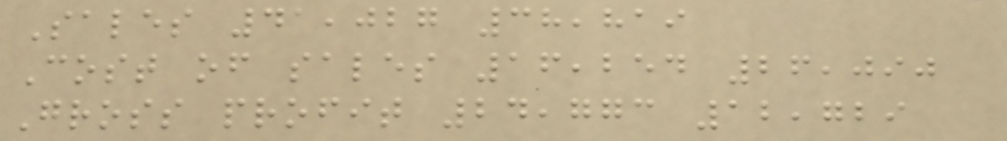Sales 41,027 38,819
Cost of sales 16,254 26,090
Gross profit 24,773 12,729
